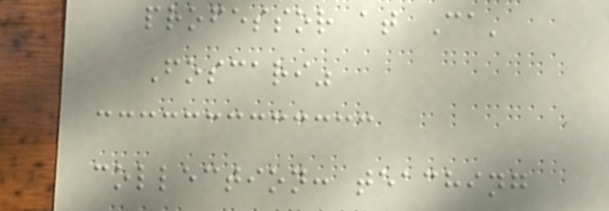professor at Ca'
Foscari"
collection: teaching
